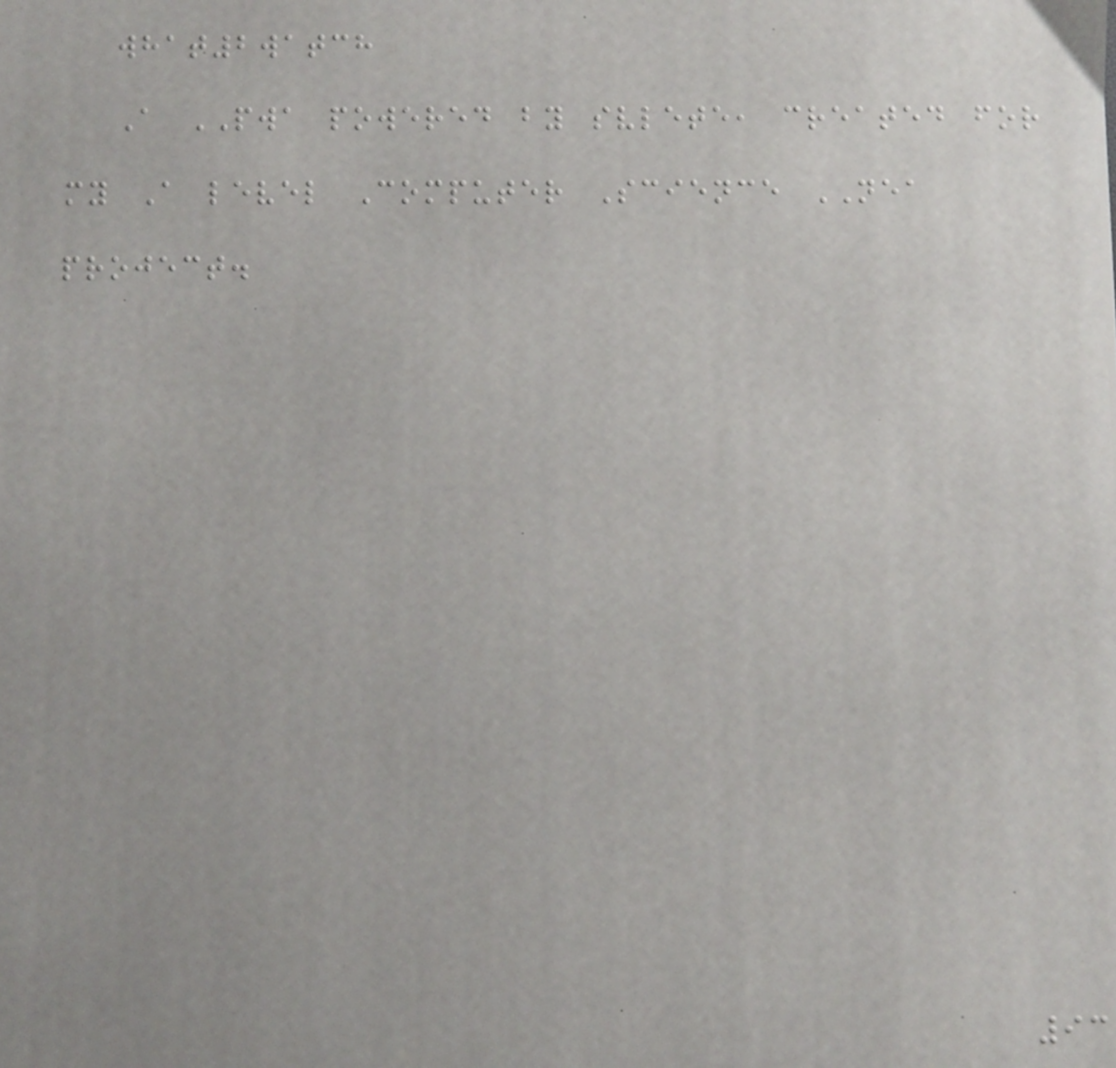what2watch
A PWA powered by svlete, created for
my A level Computer Science NEA
project.
93
